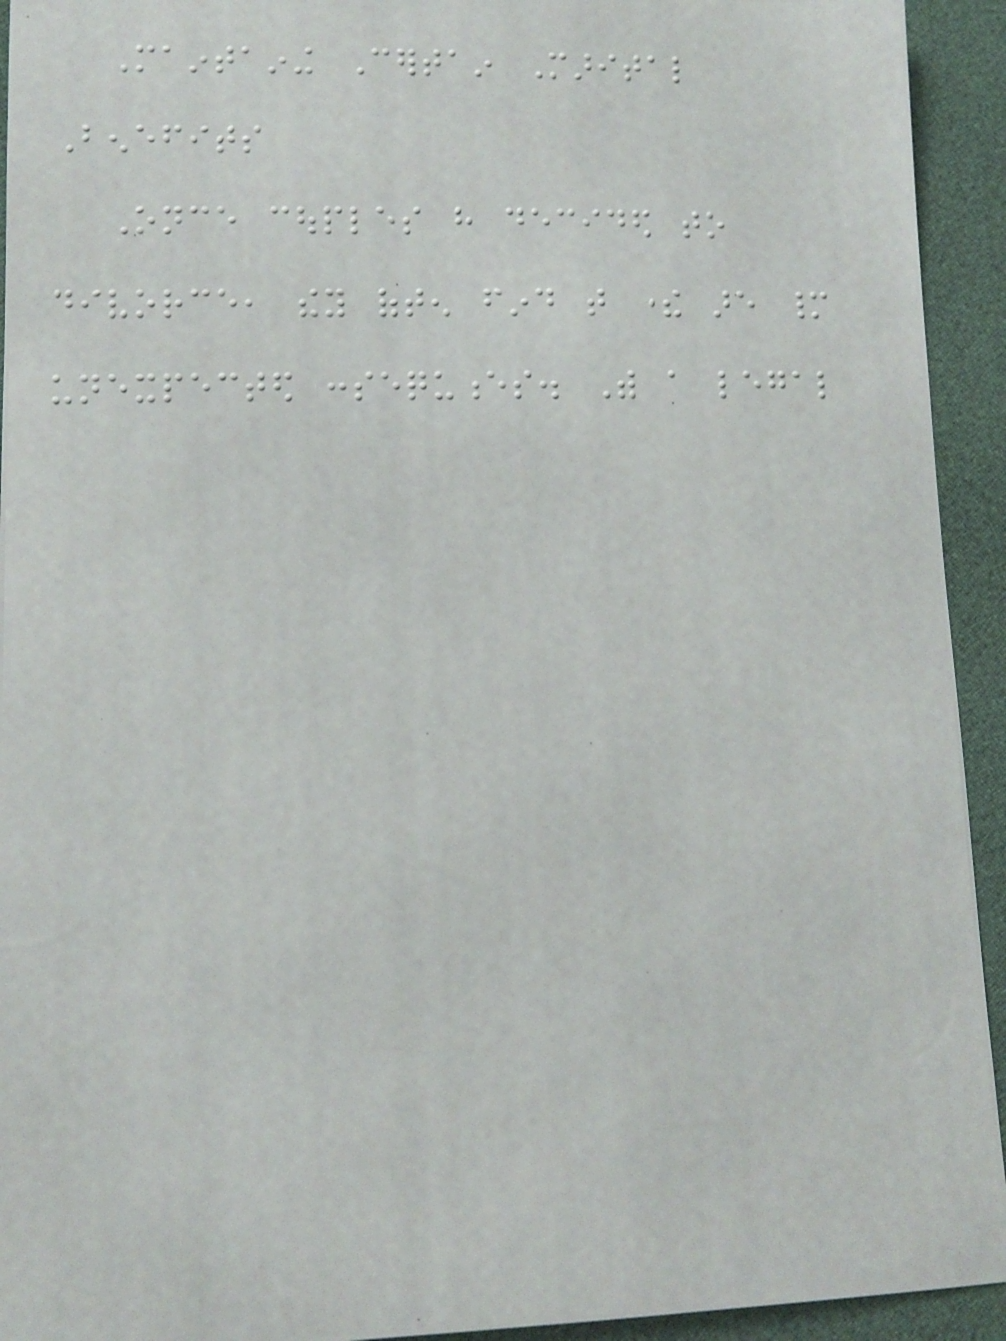Maintaining Certain Marital
Benefits
Once couples have decided to
divorce, they often find that there are many
unexpected consequences. With a legal
